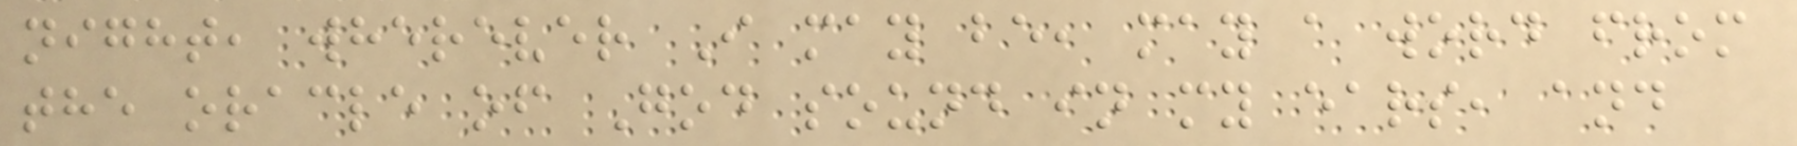night, wherever I may be, may a word from
the oracle of God sound in my ears, and
